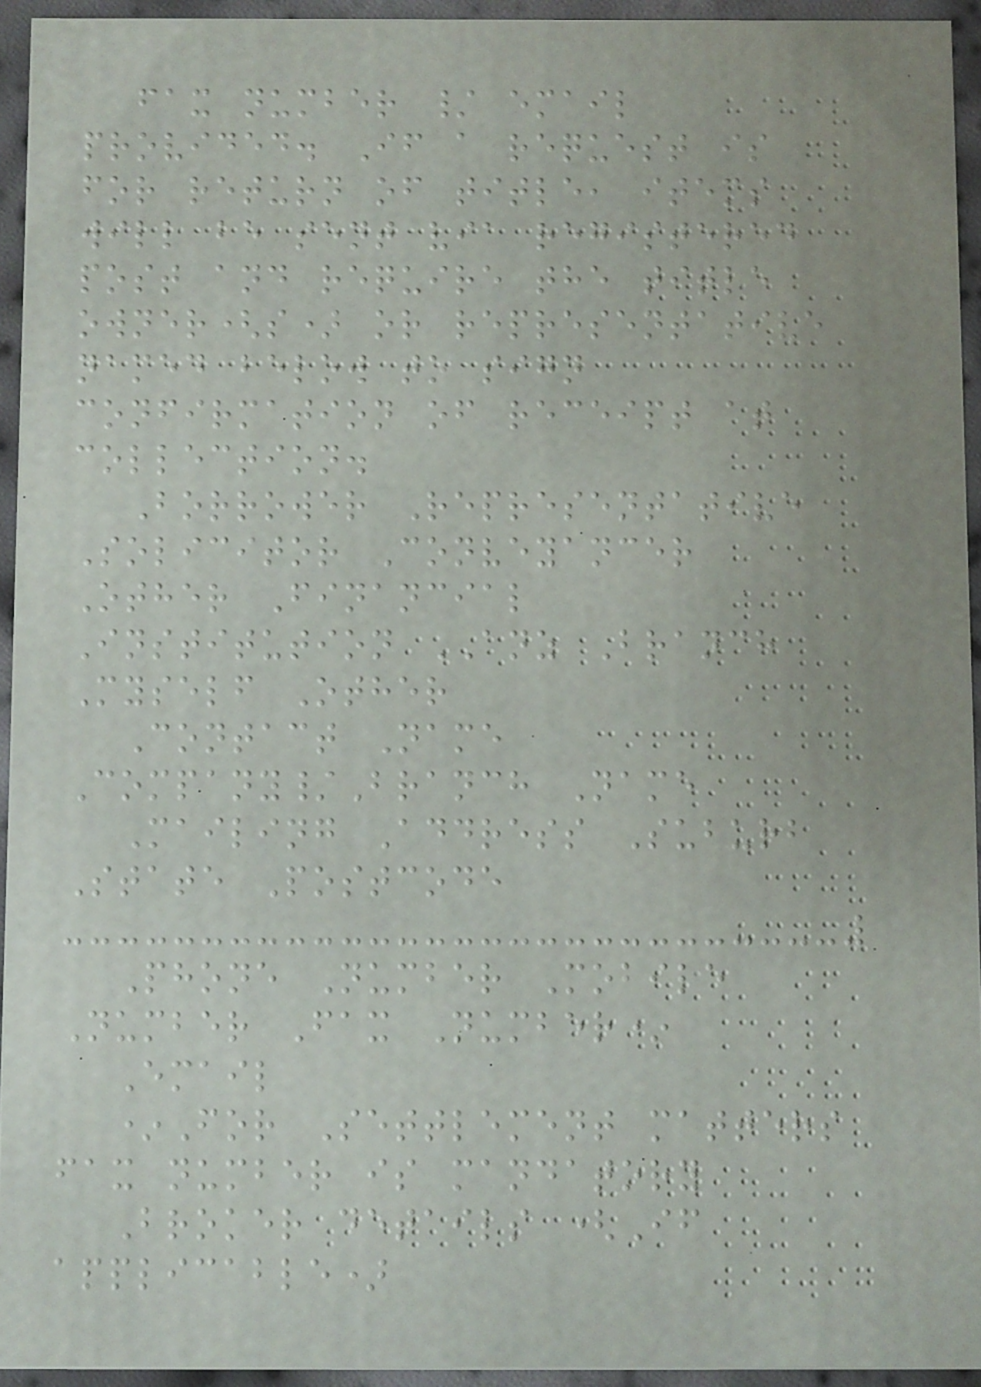fax number / email
provided. If a request is
for return of title, items
will be sent via registered
post and require the title
owner(s) or representative
named below to sign
confirmation of receipt at
collection.
Borrower Representative
Solicitor Conveyancer
Other Financial
Institution ANZ Branch
Myself Other
Contact Name
Company/Branch Name
Mailing Address Suburb
State Postcode
Phone Number Mobile
Number Fax Number*
Email
*For Settlement matters
fax number is mandatory
Broker details (If
applicable)
